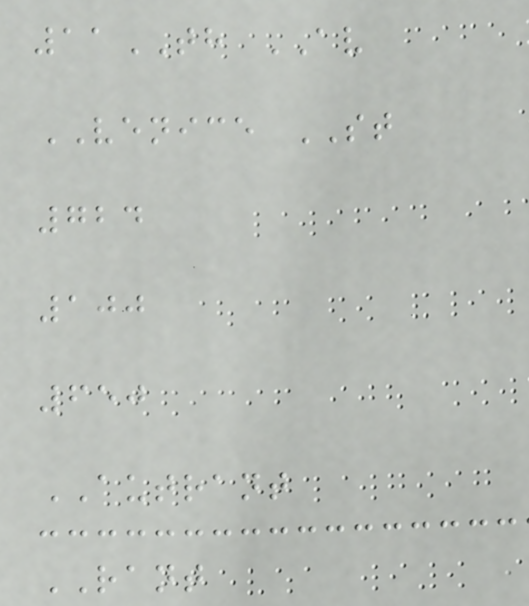11TH AV
VENICE ST
724
100
650
AUTRANT
RANT
